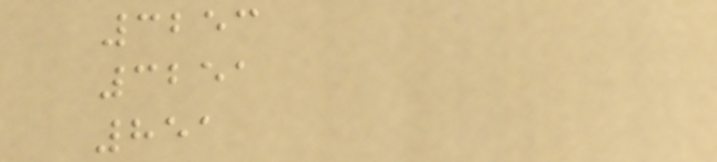3253
3251
851
